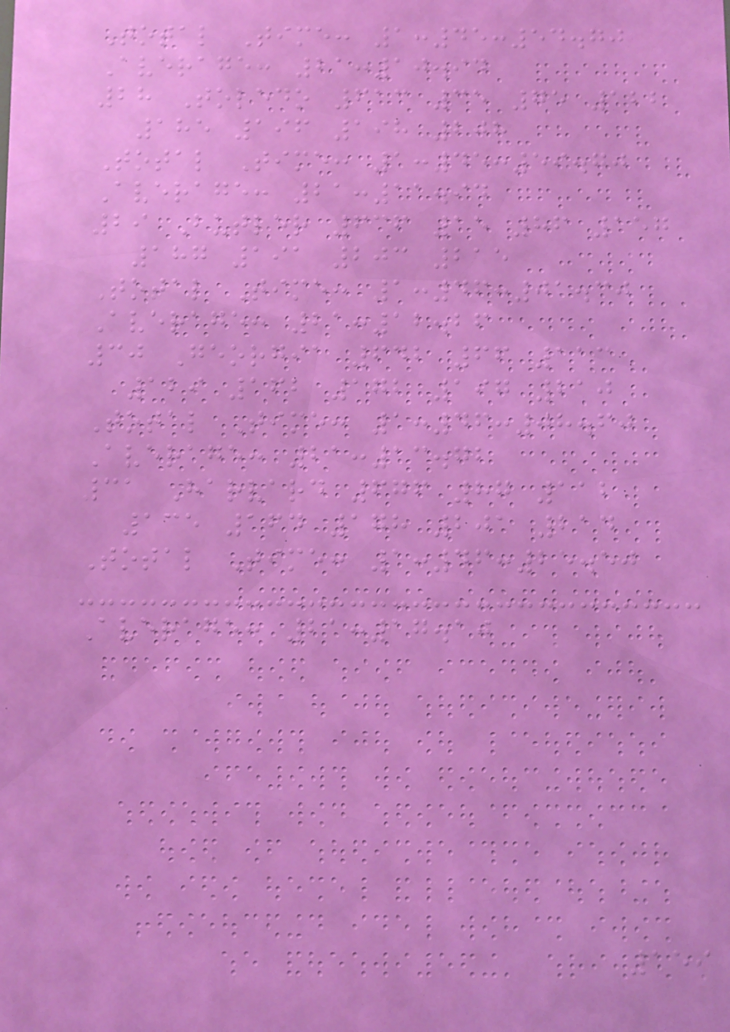Total Time: 1:45:54.70
Average: 21:10.94
28 Toledo 613 35 75 122
185 196 198 208
Total Time: 1:45:59.70
Average: 21:11.94
29 Butler 636 15 86 157
187 191 203 215
Total Time: 1:46:01.30
Average: 21:12.26
30 Georgia 642 66 113
129 162 172 197 210
Total Time: 1:46:08.60
Average: 21:13.72
31 Harvard 676 87 112
135 164 178 201 214
Total Time: 1:46:25.50
Average: 21:17.10
159
